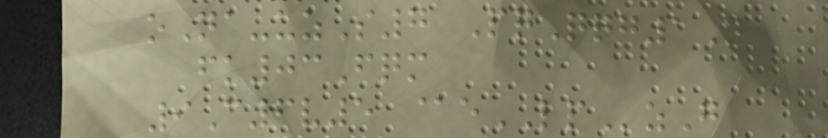oNa-uzS7 PqQqg1N
fk03Fqm
9C6v5 @eLPzG
